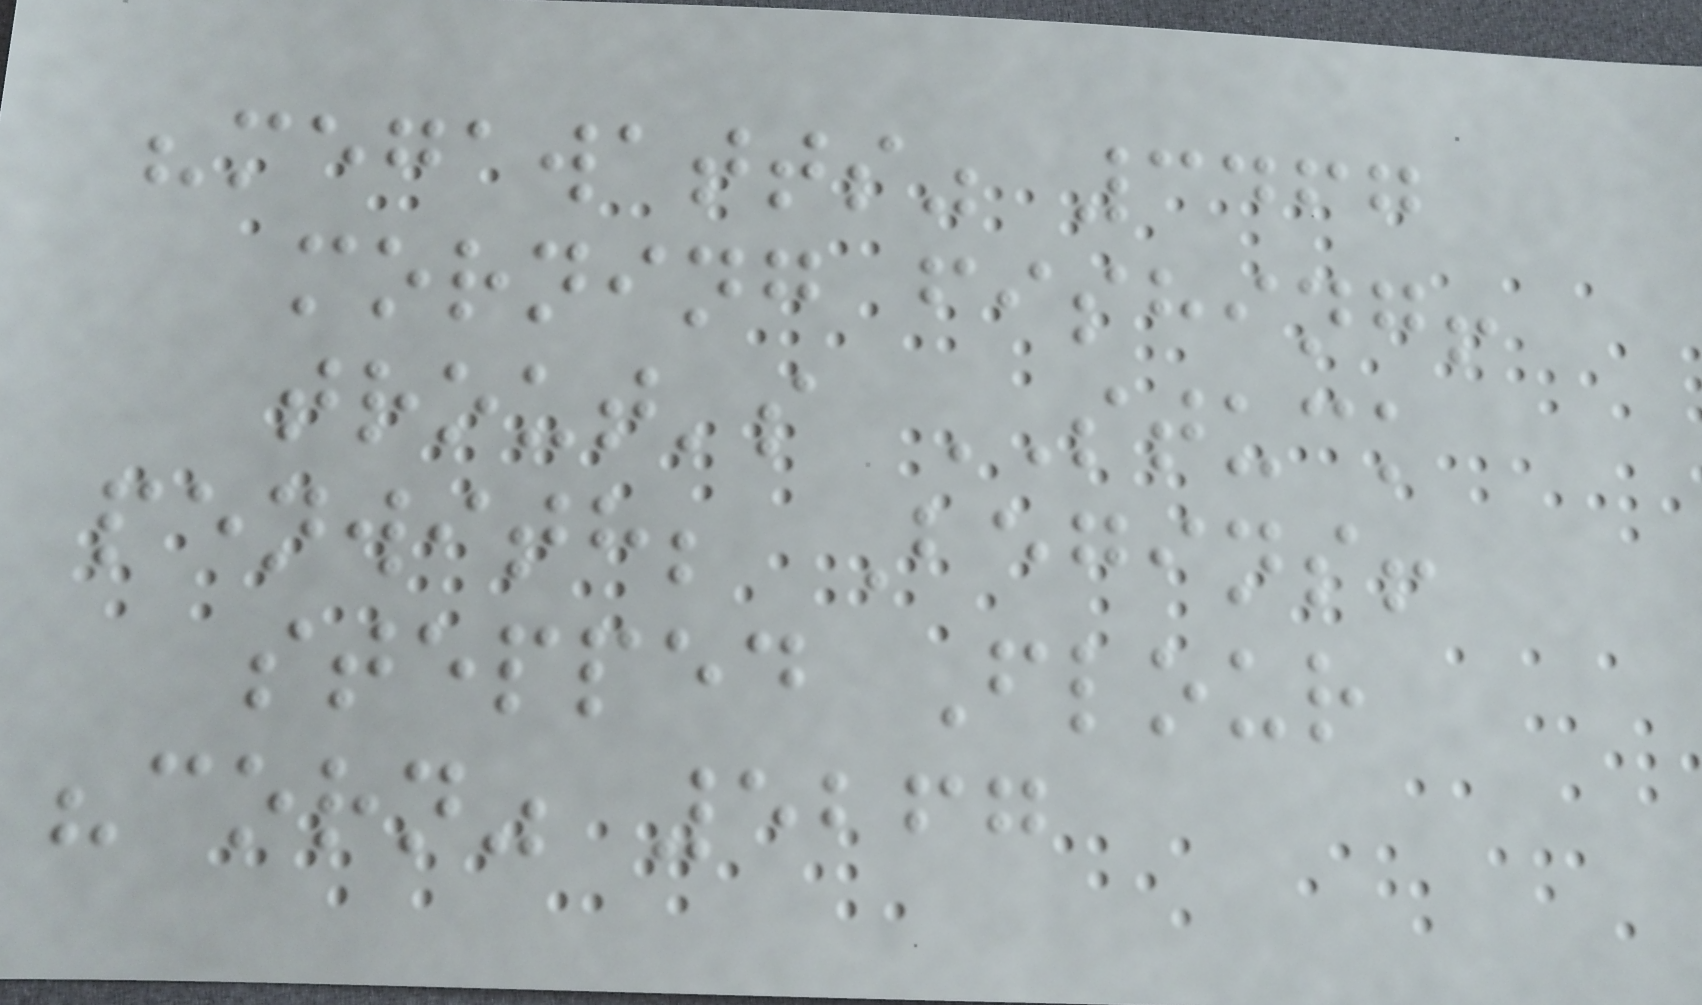"megawatts" 3467
morning fishing!
trout's STUCK
penwith; Begins!
stepped Flour
"corn" 5267
